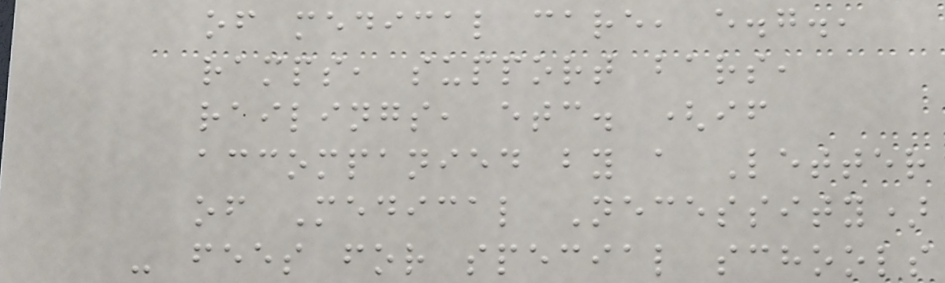of medical care, e.g.,
ramps, support bars,
railings, etc. (if
accompanied by a Letter
of Medical Necessity)
- fees for special schools
